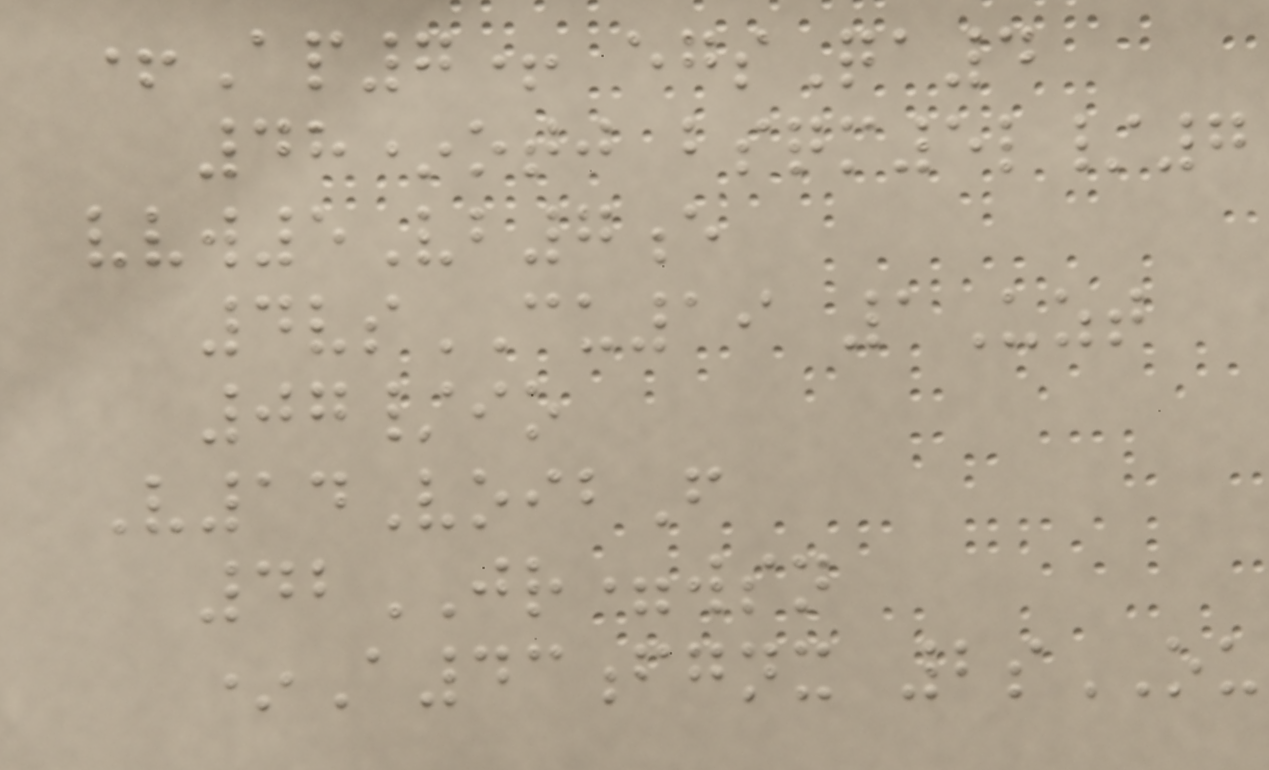+Ap7+ egsQa4
48*otj bsqm5l/7
vvw5Vb7e
4vsCU19 1Uzt
07/io
V14VoibF
42JR=wsn
*A43fgnx 2sOU
